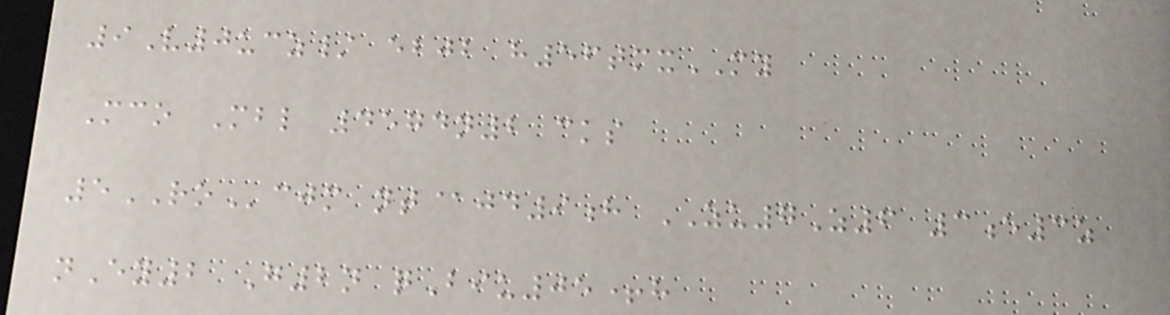9V0ucz/ ebjb h56tmxMY
Mco Mbl 4574n2 cks
5ROcjm nt@jd9h ZU7Z6 3e3z
nEy2 G2n qBiu05+h
